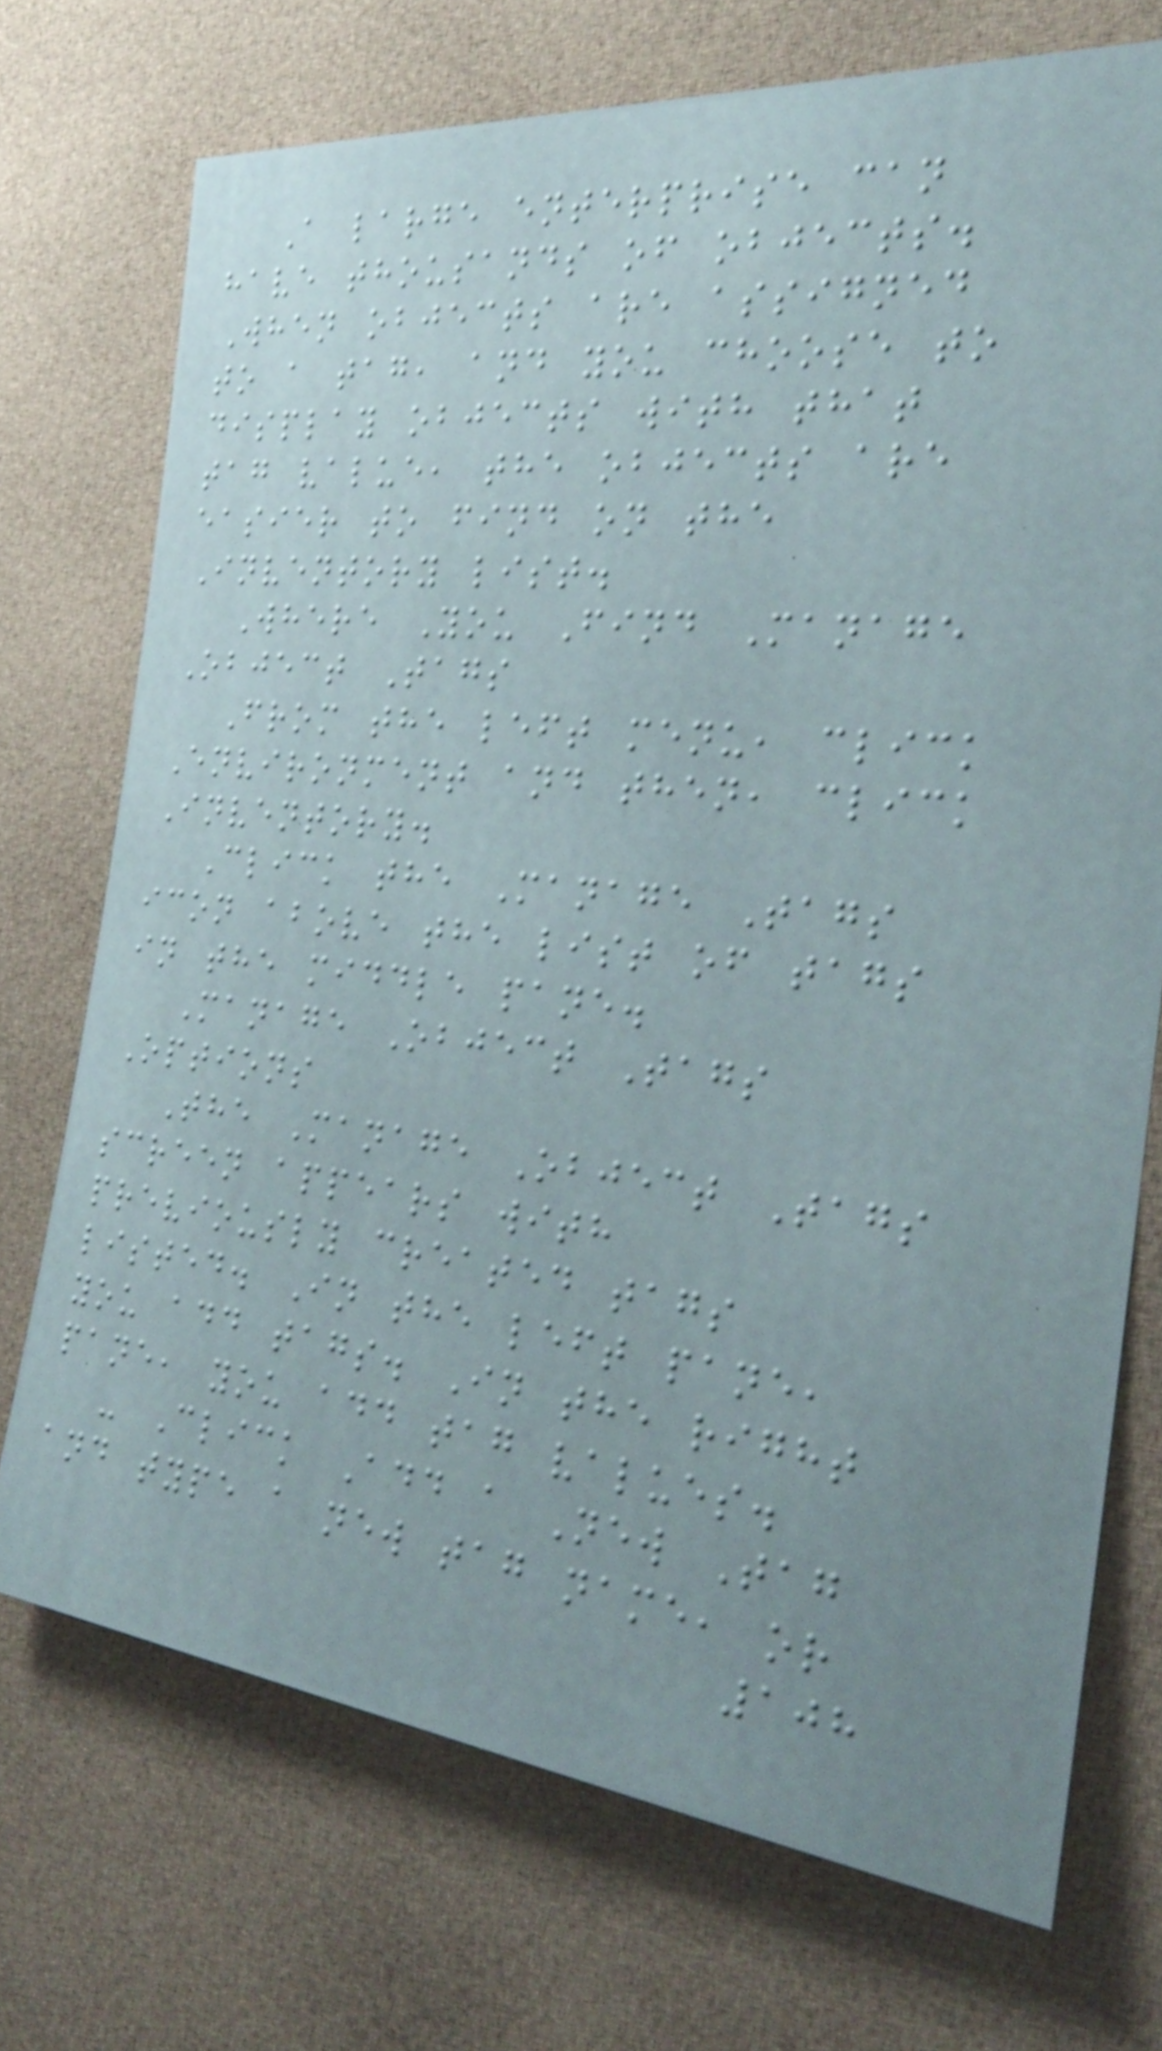A large enterprise can
have thousands of objects.
When objects are assigned
to a tag, and you choose to
display objects with that
tag value, the objects are
easier to find on the
Inventory list.
Where You Find Manage
Object Tags
From the left menu, click
Environment and then, click
Inventory.
Click the Manage Tags
icon above the list of tags
in the middle pane.
Manage Object Tags
Options
The Manage Object Tags
screen appears with
previously created tags
listed. In the left pane,
you add tags. In the right
pane, you add tag values.
- Click Add a New Tag
and type a new tag name, or
108
